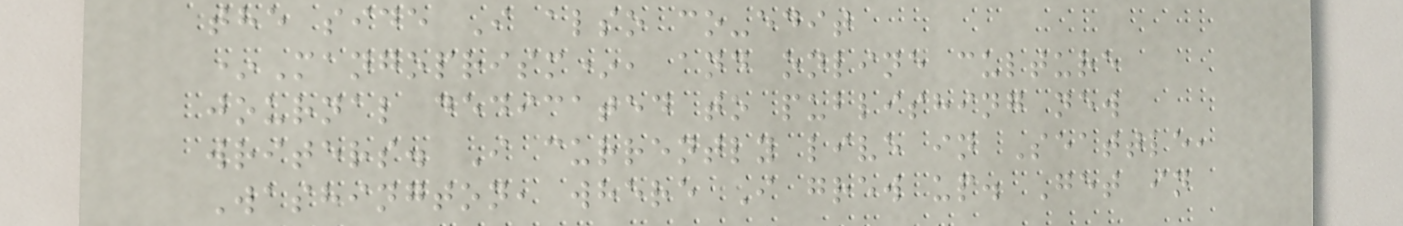the side I also co-edit
*Mangoprism*, and online culture
journal dedicated to publishing new
writers. I currently live in Seattle,
Washington, where I grew up. Get in
